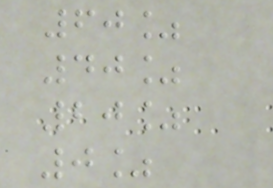60%
40%
20%
0%
